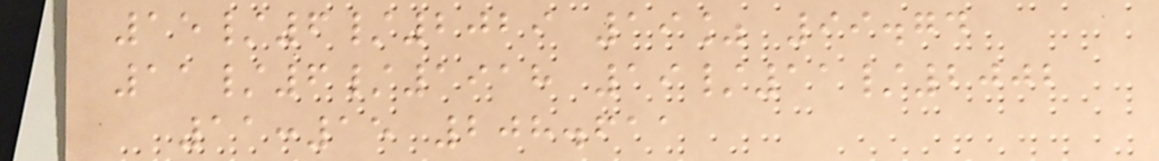15/6/2029 19% 99.74
11/6/1918 19/11/2002
11:15 208.611
